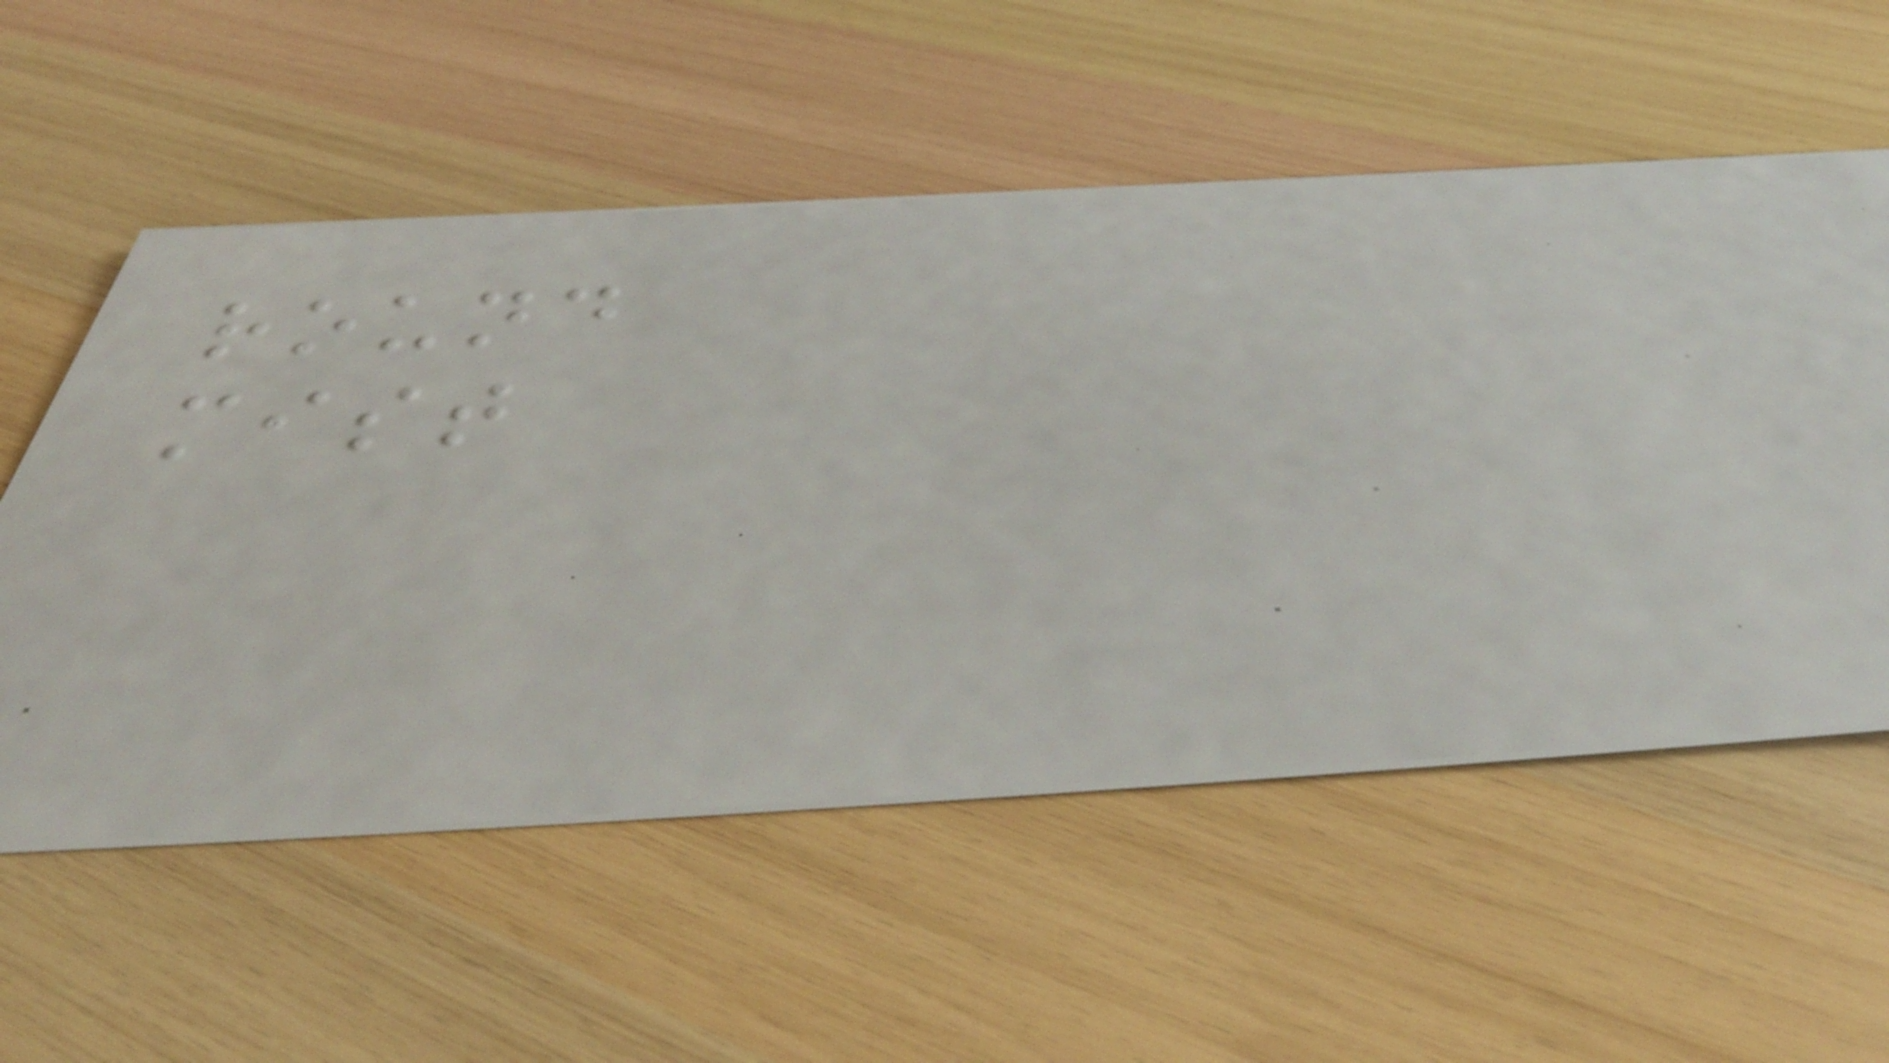round
mist
